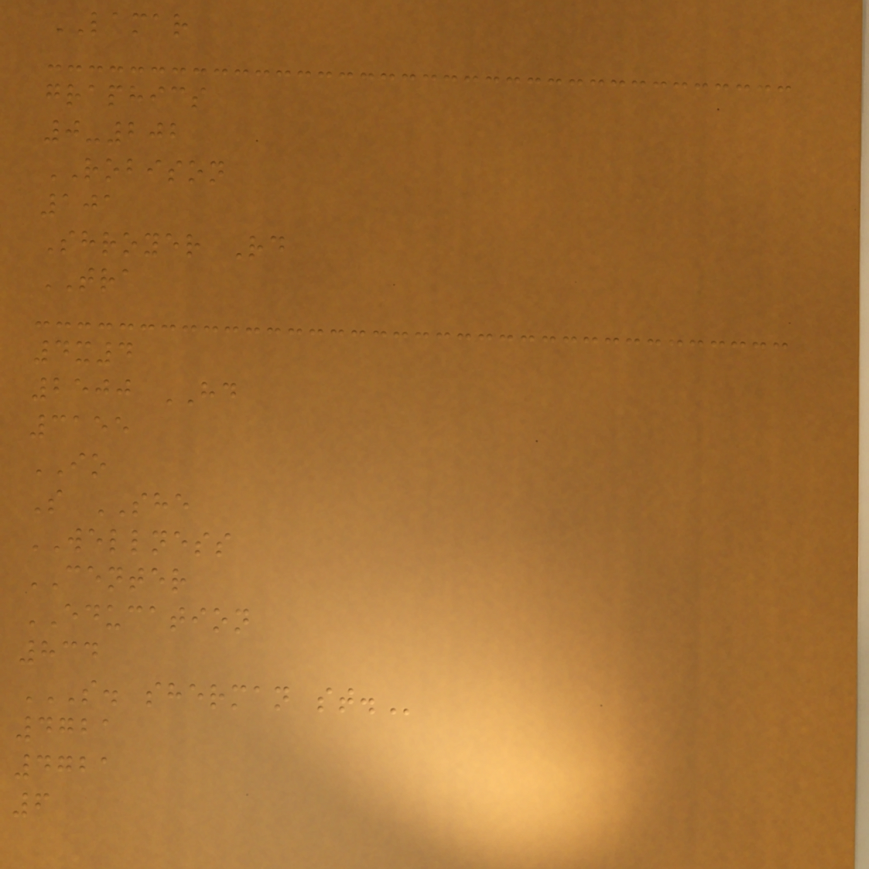LAMAR
graphics
0-202
ROBISON
101
Shroyer Rd
TRA
4x4
2500 HD
3155
IO
S SHE
WELLNESS
CENTER
EDUCATION
834
S. SHERMAN ST.
4721
4721
6
